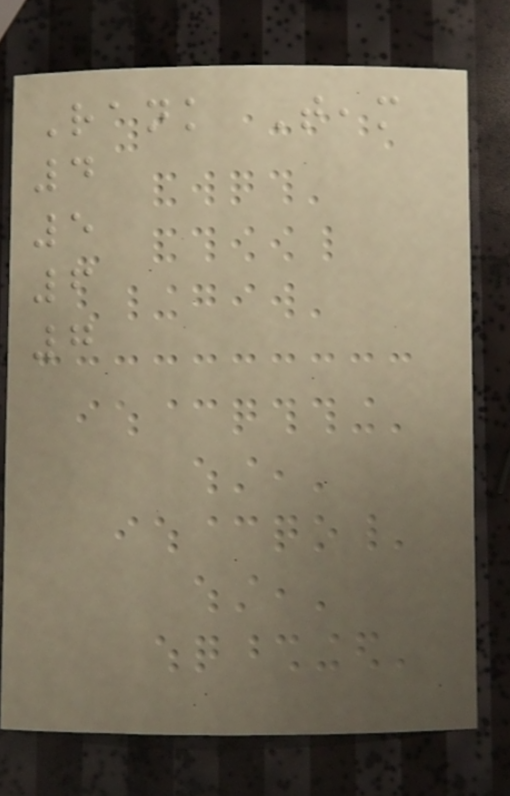Rank Team
4
5
6
7
